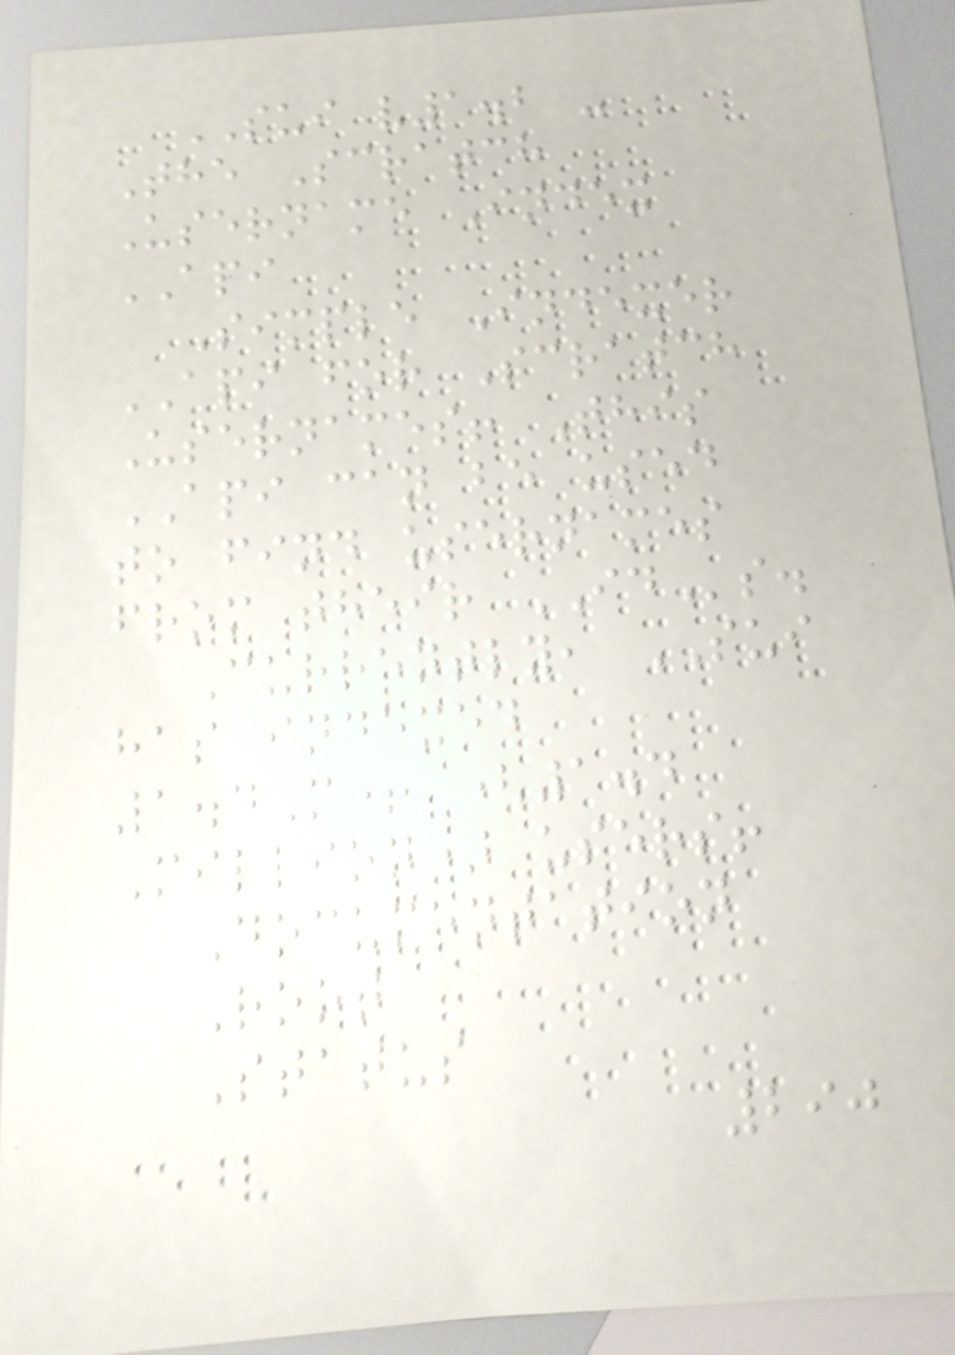SUI v1.2 -
The Scratch
Username Index
API
Simple Indexer
API for Scratch
Usernames! This
API can be used
to find usernames
from their IDs.
Currently, SUI
has indexed
1.4M+ (1.4
Million) users!
Documentation
Root
Status
290
